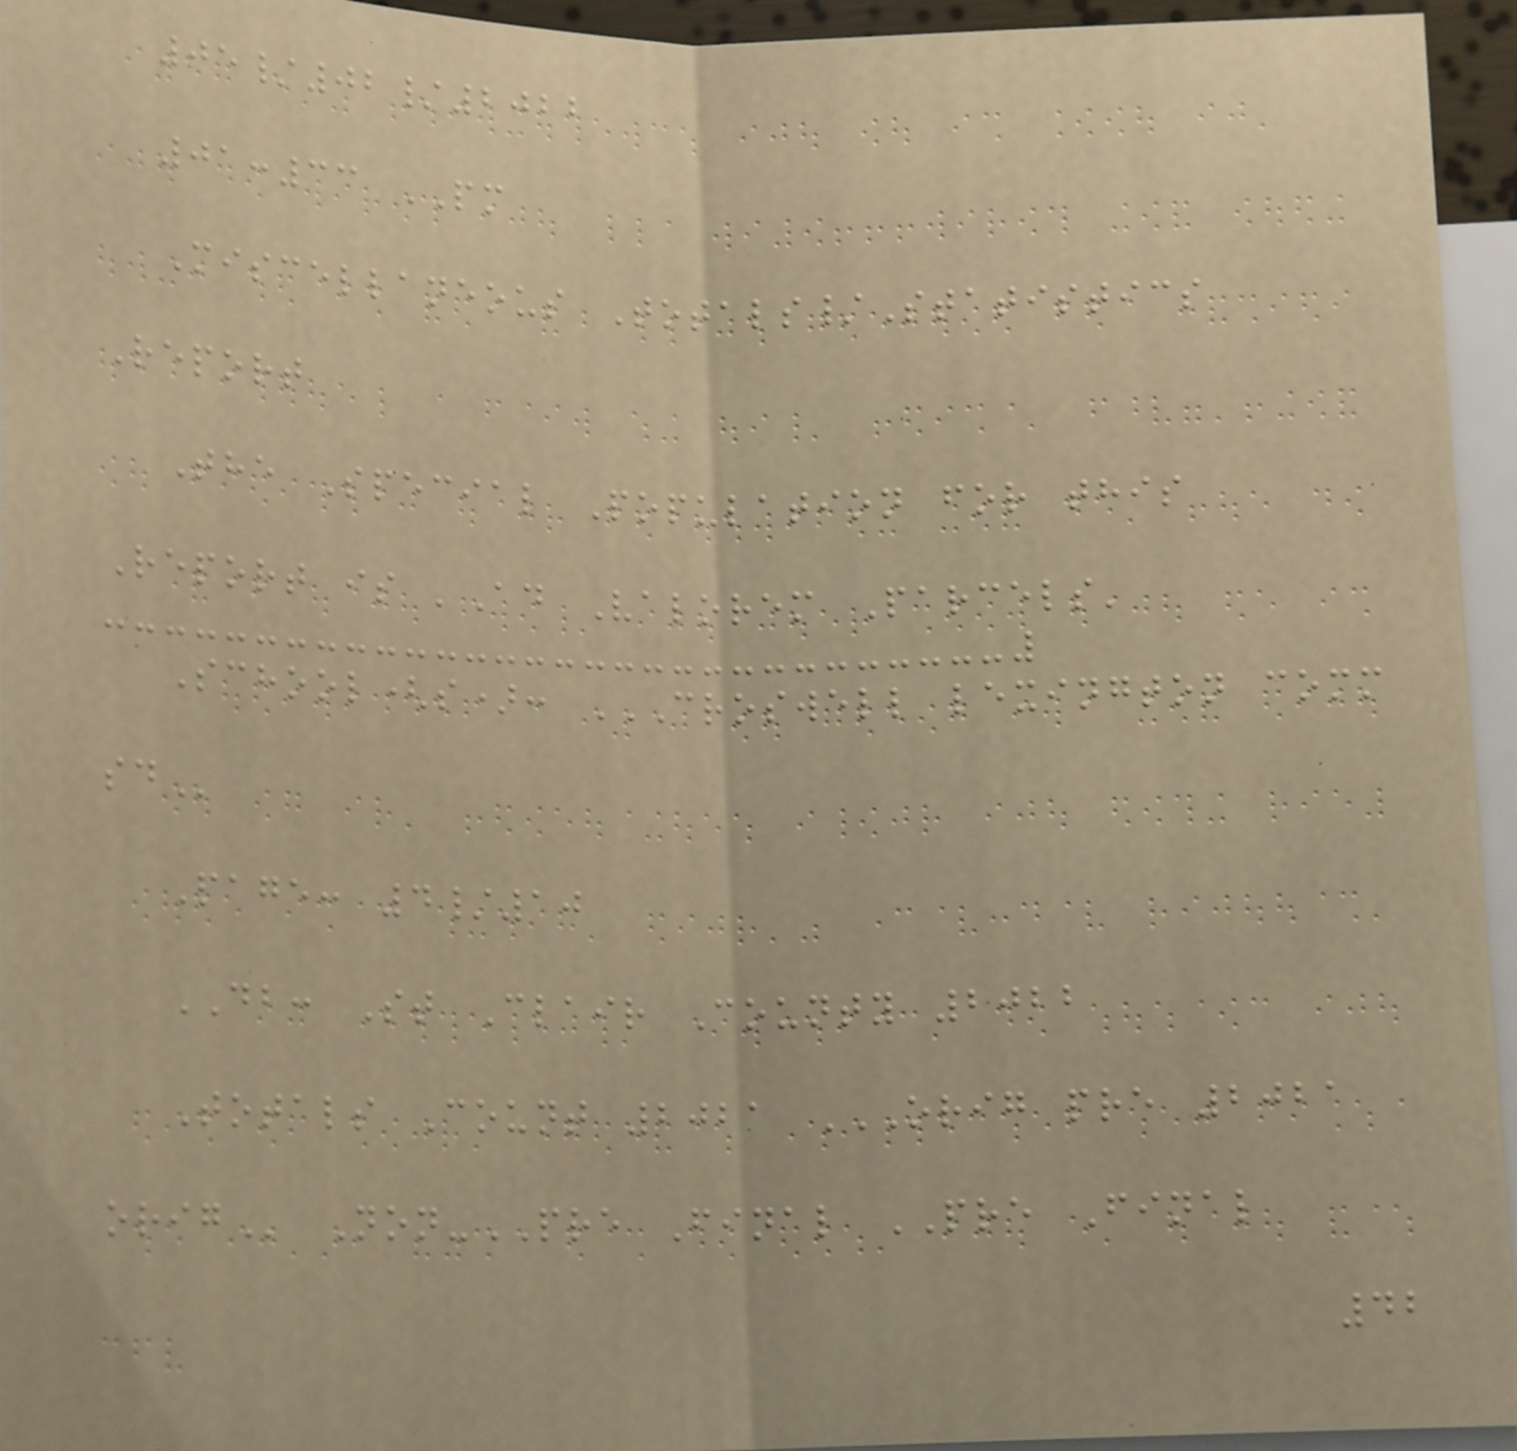05/02/2022
01:33 PM
Miscellaneous Totals/Statistics
Report
The Special Population for this
Report is 'Ad Valorem Parcels'
School(s): CROSWELL LEXINGTON COMM
SD
Page: 4/10
DB: St Clair County 2022
Totals Count 2021 ORIG PRE 2021
ORIG Non-PRE Final PRE Final
42
